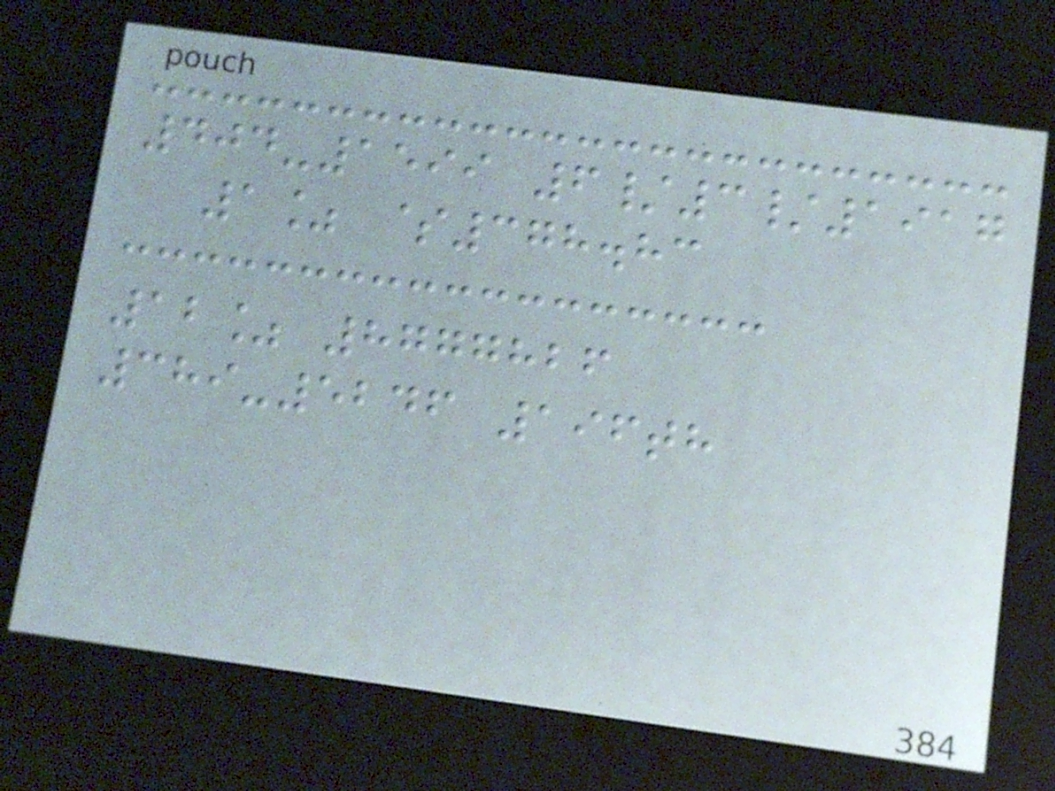404-1599 6/3/1917
1% $378.83
12% 8777826
389-5246 196th
